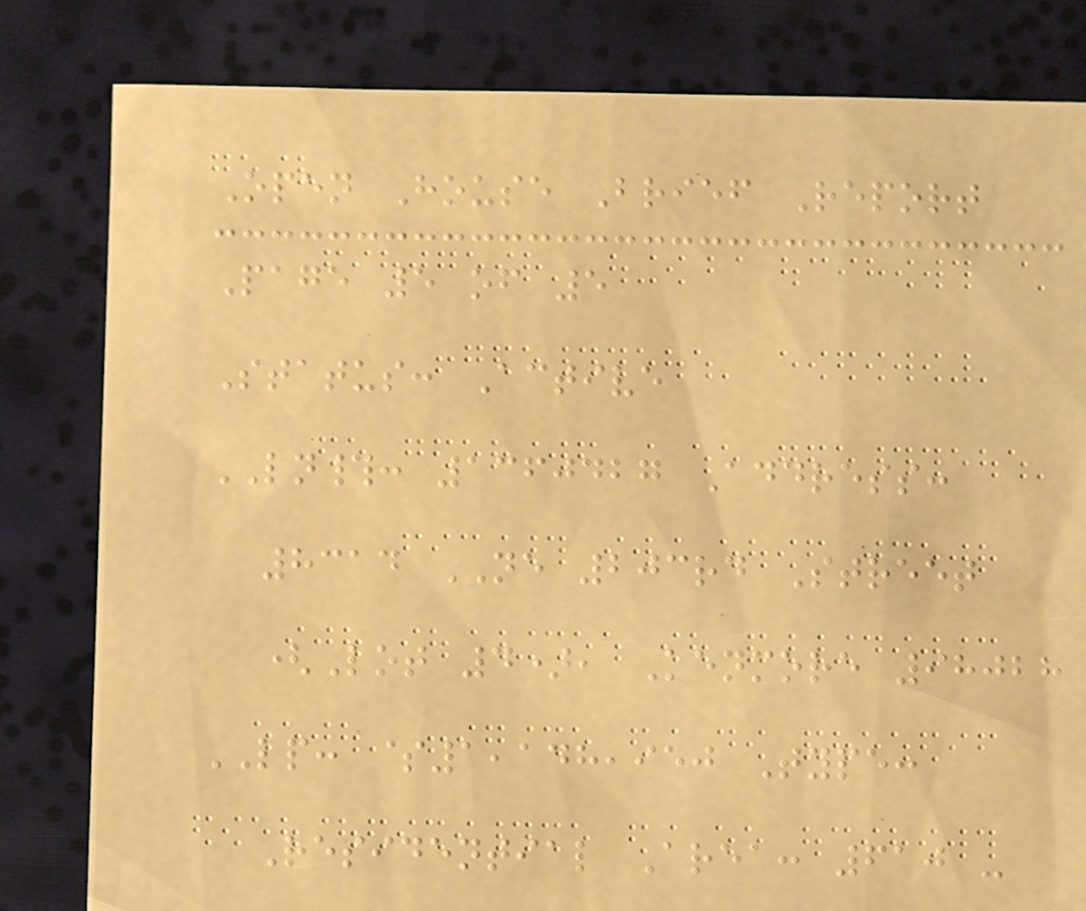Open House Brief Report
Page 5 of 5
Status: Active
LN#: 1360427 Address:
8314 NE 203rd Street
(Lot 4), Kenmore 98028
LP: $1,148,950 Type:
Residential Area: 610 -
